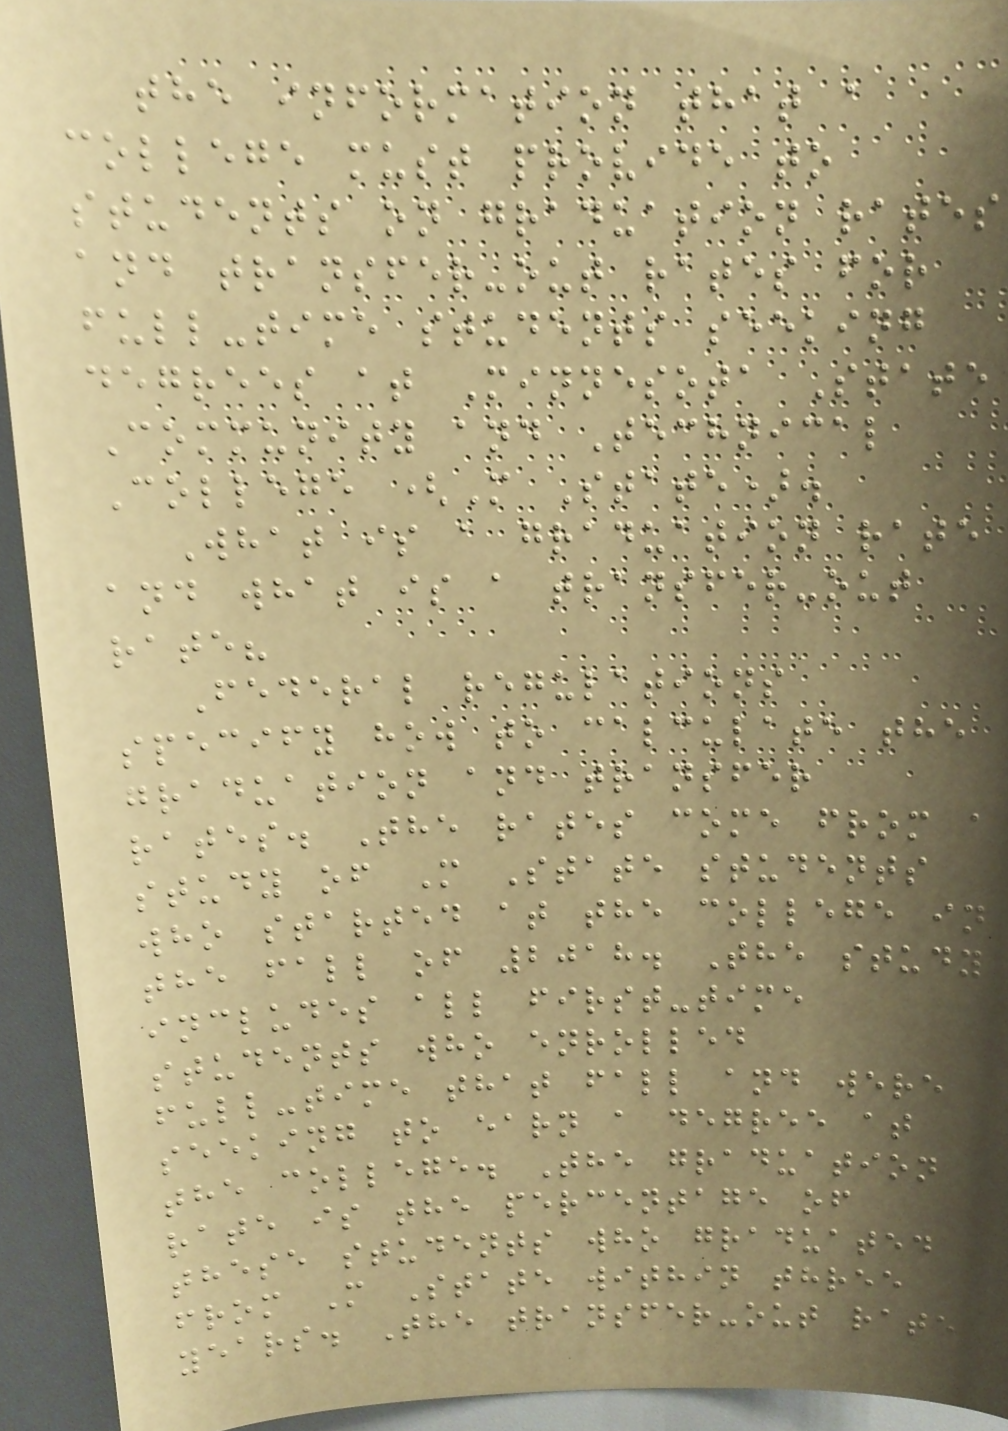the information that a
college must provide to
students on graduation rates
and transfer-out rates for
full-time students seeking
degrees at Minnesota State
Community and Technical
College (M State).
What is a graduation rate
and what is a transfer-out
rate?
Federal regulations
specify how to calculate the
graduation and transfer
rates. The rates come from a
study of M State students
who started at the college in
the fall of 2018. The study
includes all first-time
students who enrolled
full-time that fall and were
seeking to earn a degree at
the college. The graduation
rate is the percentage of
these students who graduated
from M State within three
years. The transfer-out rate
